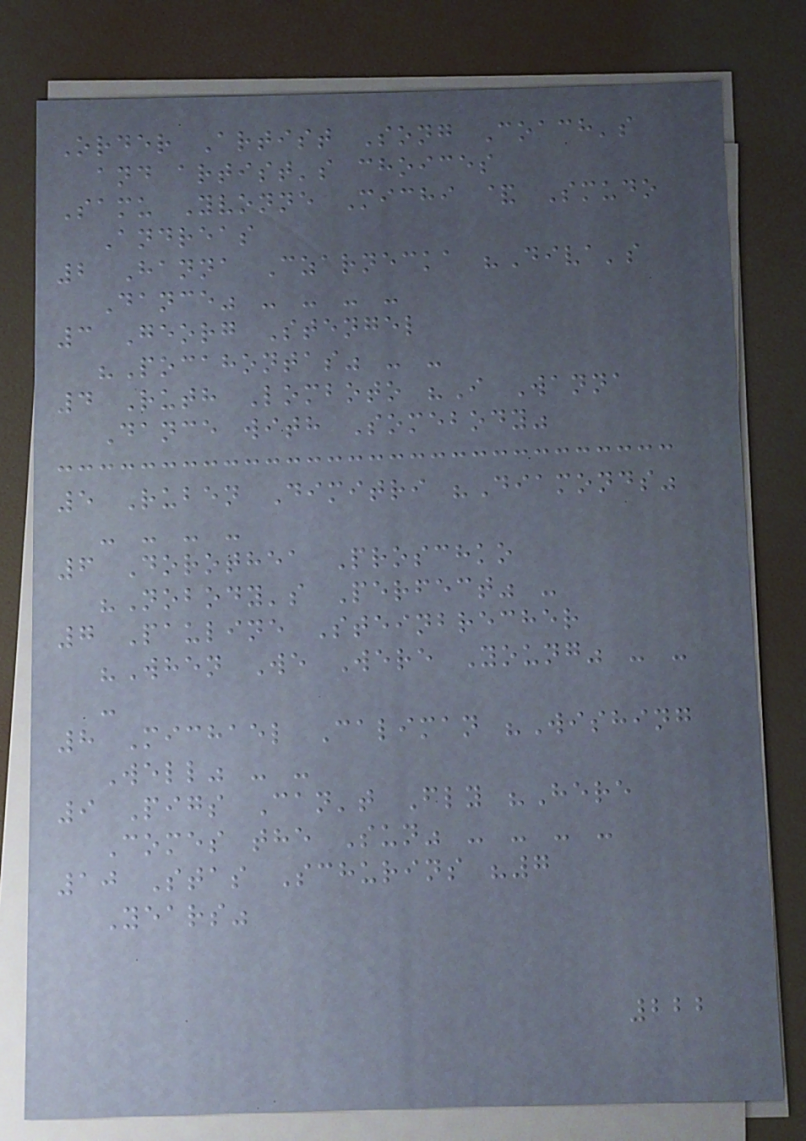Order Artist Song Coach's
and artist's choices
Samu Yvonne Michi & Smudo
Andreas
2 Hanna Czarnecka "Diva's
Dance" - - - -
3 Georg Stengel
"Pocahontas" - -
4 Ruth Lomboto "I Wanna
Dance with Somebody"
5 Ruben Dimitri "Diamonds"
- - - -
6 Dorothea Proschko
"Nobody's Perfect" -
7 Pauline Steinbrecher
"When We Were Young" - -
-
8 Michael Caliman "Wishing
Well" - -
9 Pigs Can't Fly "Here
Comes the Sun" - - - -
10 Stas Schurins "7
Years"
222
